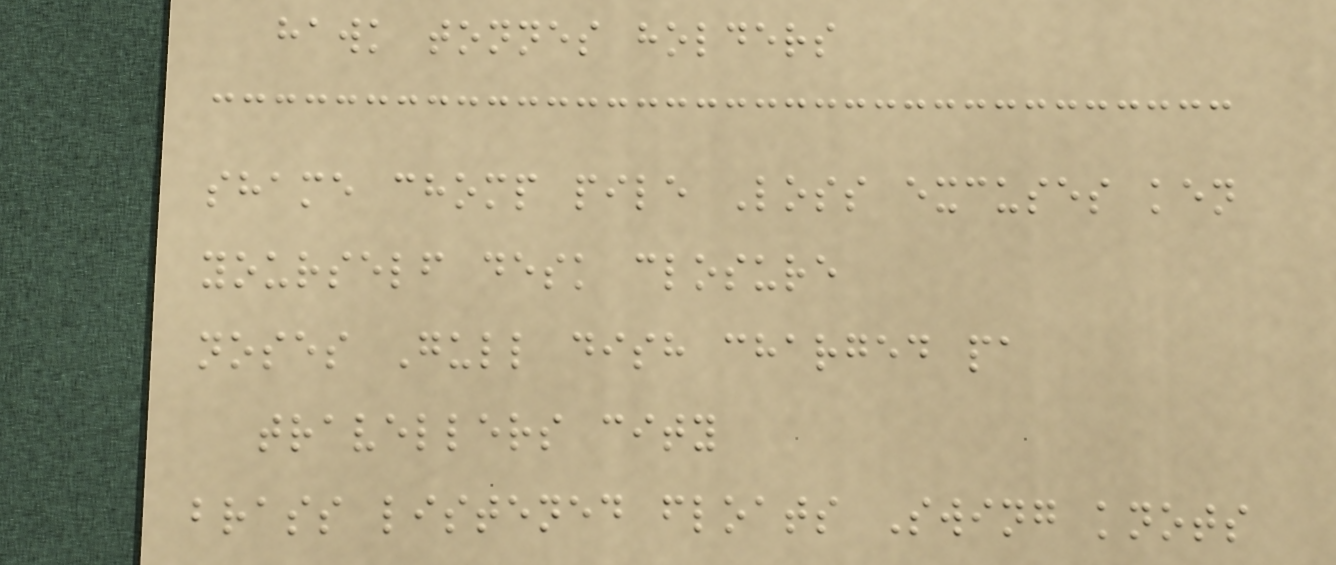hawk tonnes holders
shame chomp pile Loss excuses ken
yourself desk closure
noses Gull dish charged pa
travellers city
brass listened floats Swing knots
